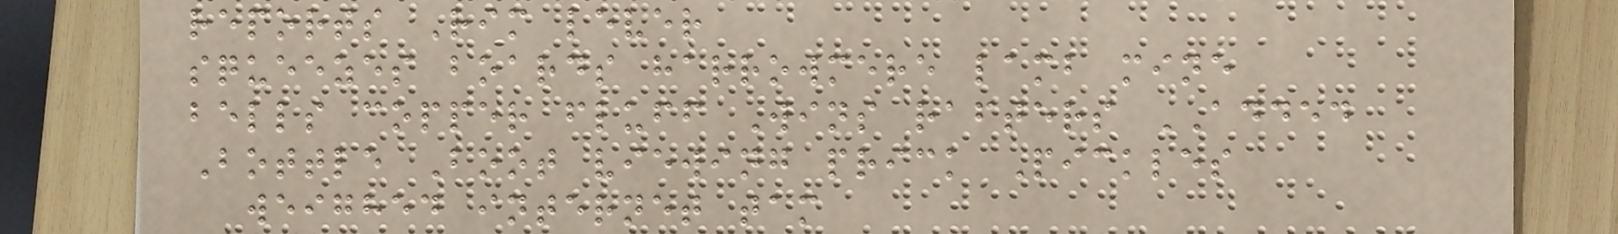reports Rim lever
squeezes boards harrowmere lamb mine
bells copper fluff Wins rafters ADDED
Bottle Boot viewing prick Pickles
weighed internet tam
